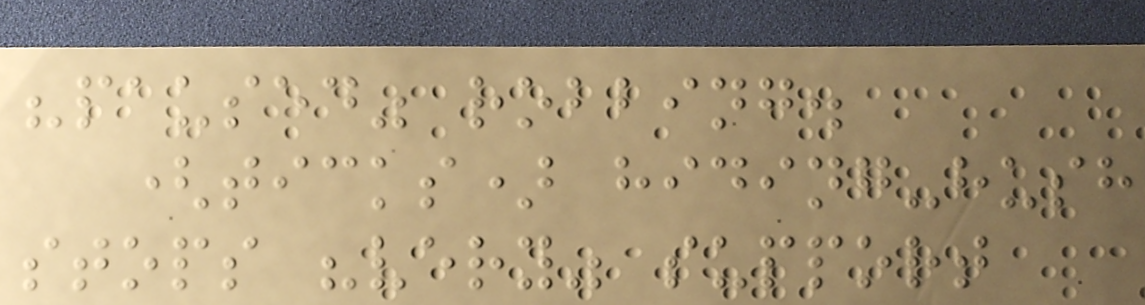"paused" robbing.
(ticks) hiding-hush
stops "very" support
